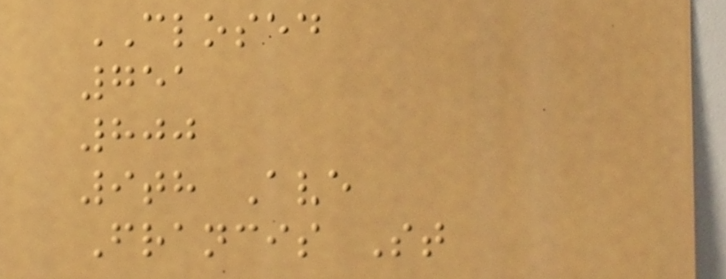CLOSED
751
800
9th Ave
Francis St
